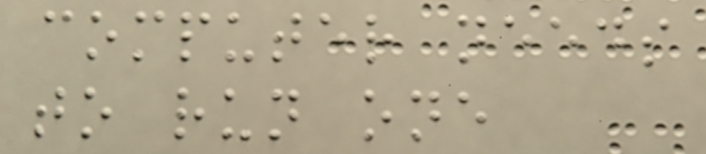computer needs
to run one
